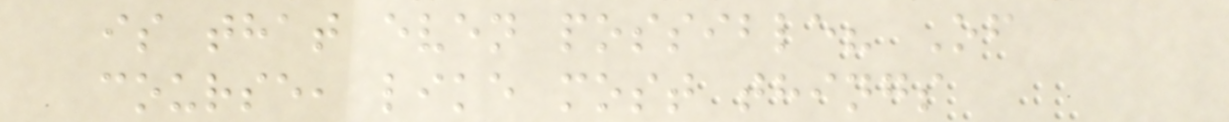is that even possible? Of
course, like most things
